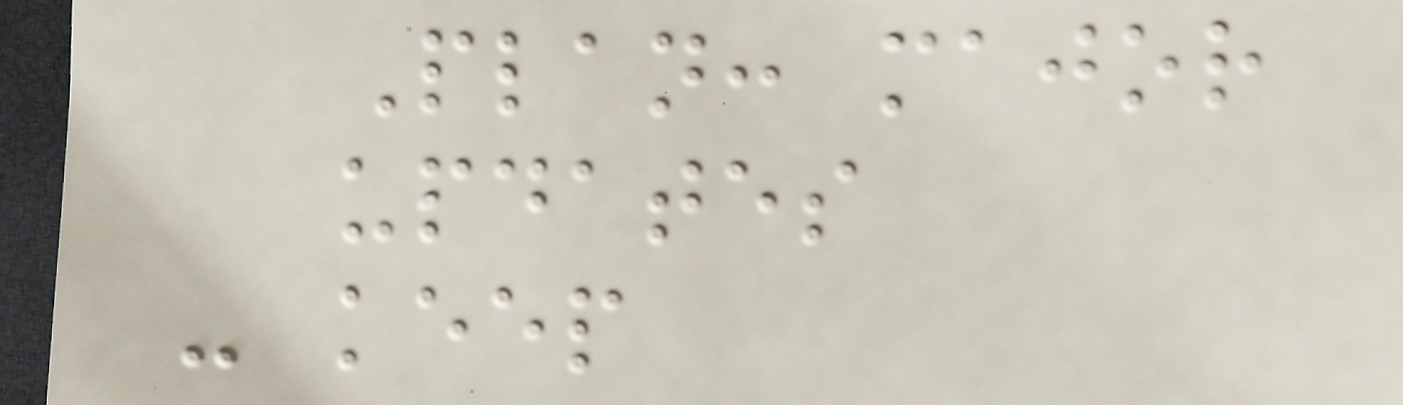Plan: major
updates
- keep
